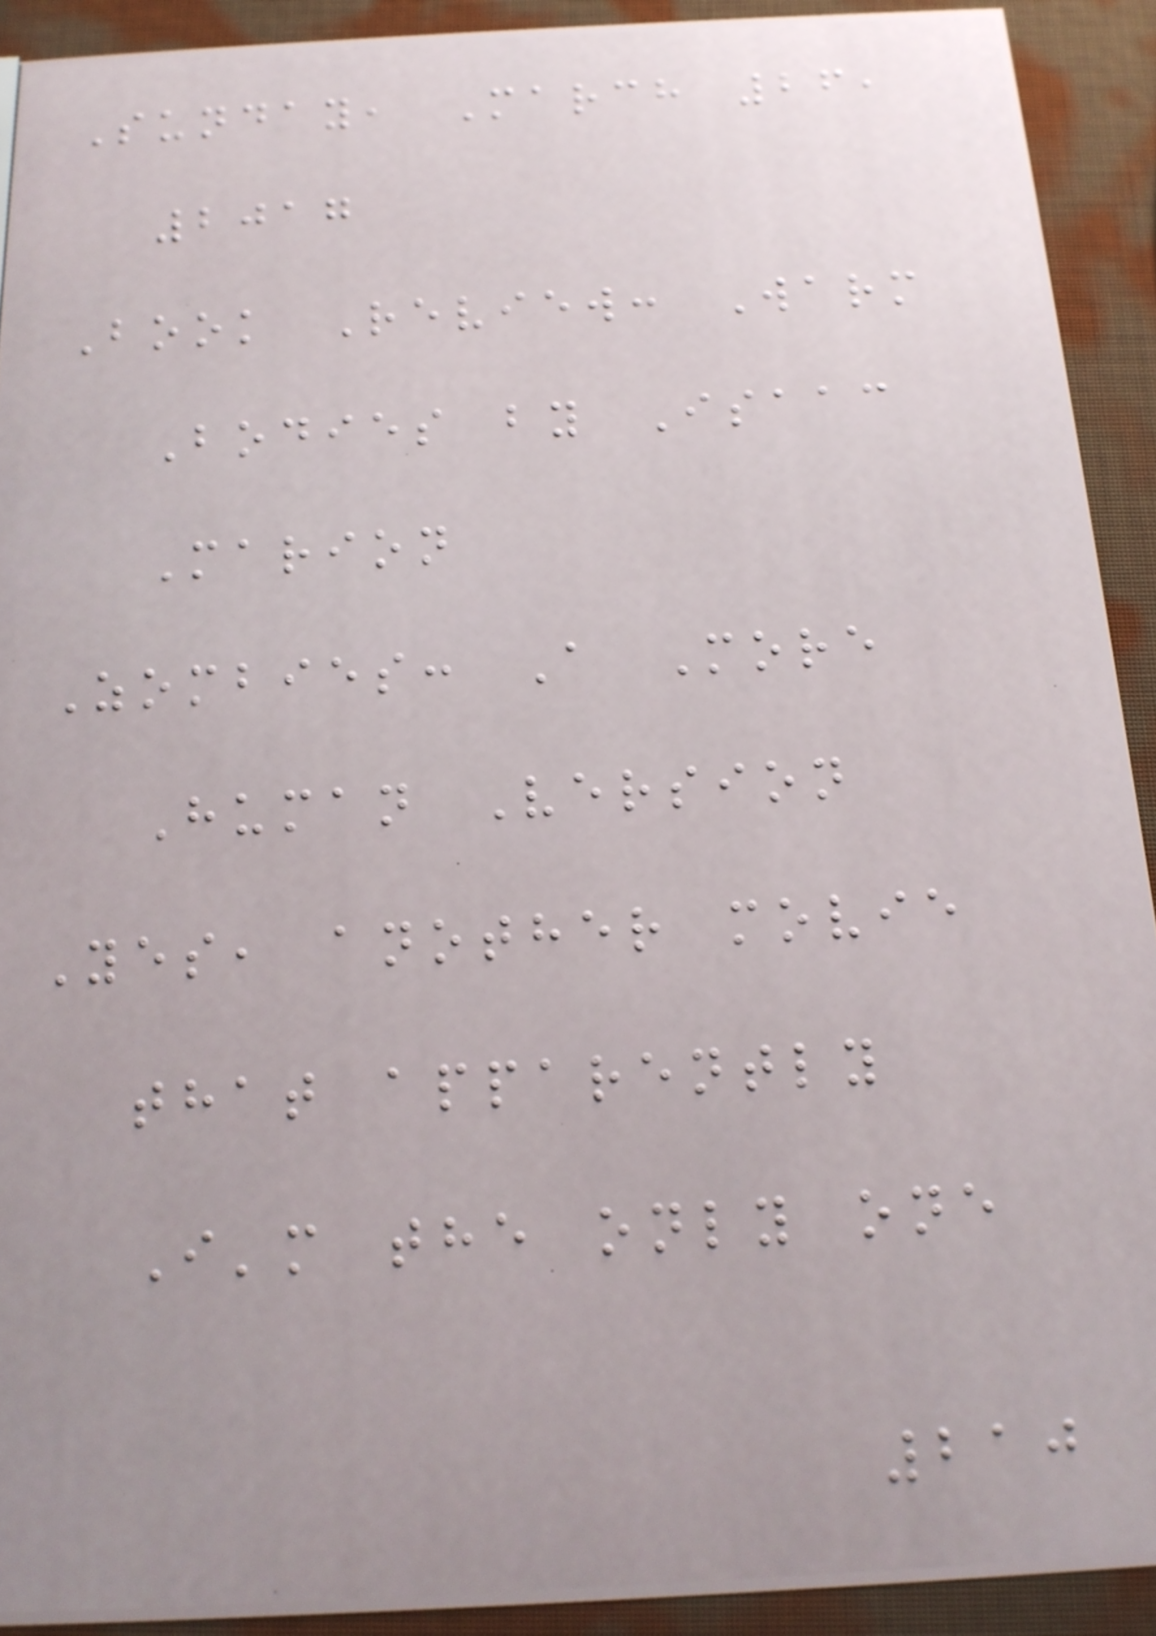Sunday, March 26,
2017
Book Review: Warm
Bodies by Isaac
Marion
Zombies: A More
Human Version
Yes, another movie
that apparently
I'm the only one
210
